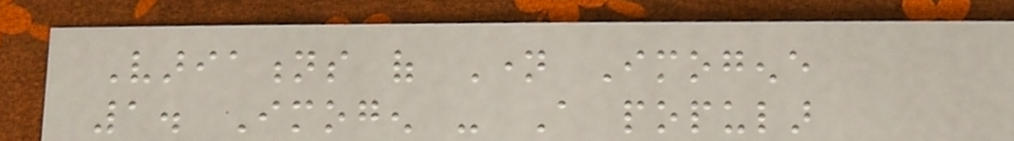Variations of Name Imogene
1. Imogen - A popular
